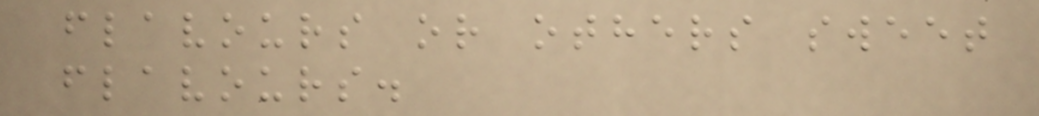flavours or others sweet
flavours.
